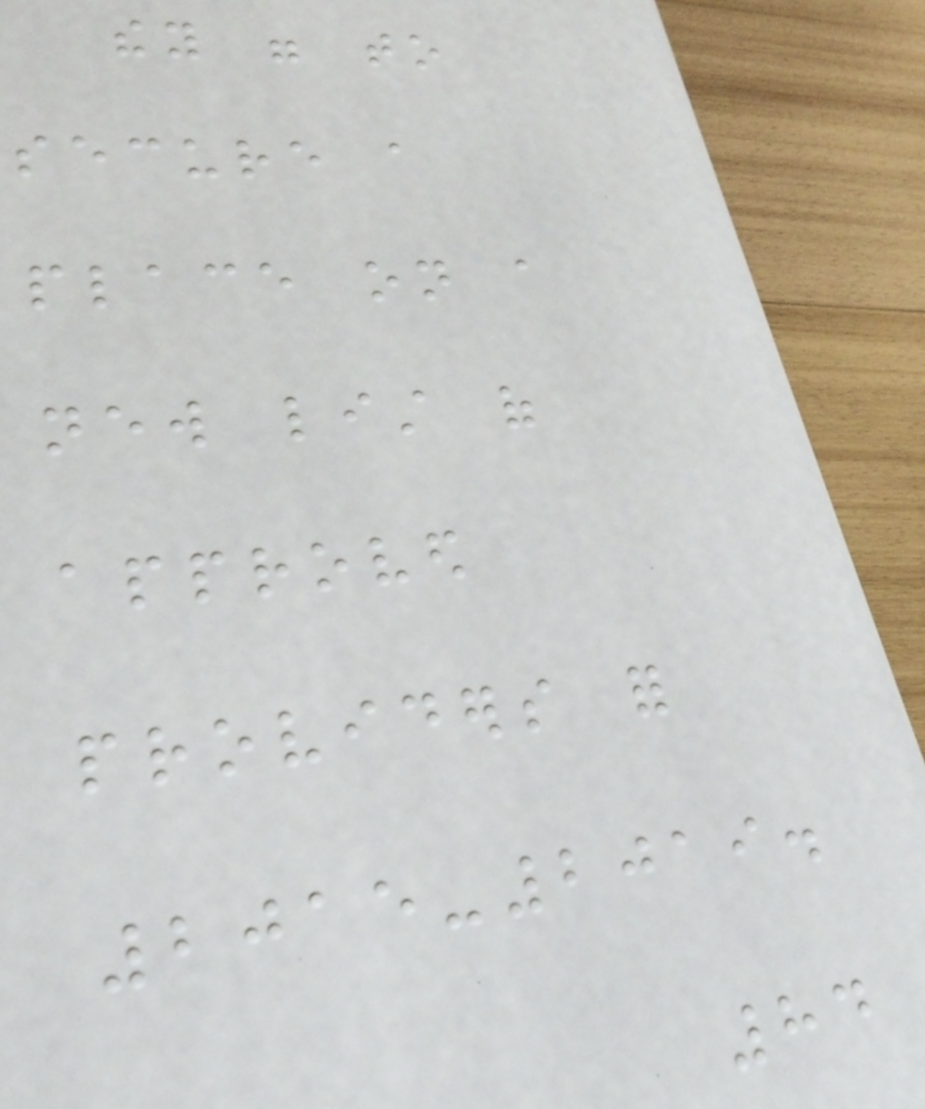they were to
secure a
place on a
new list of
approved
providers for
2015-2019.
84
